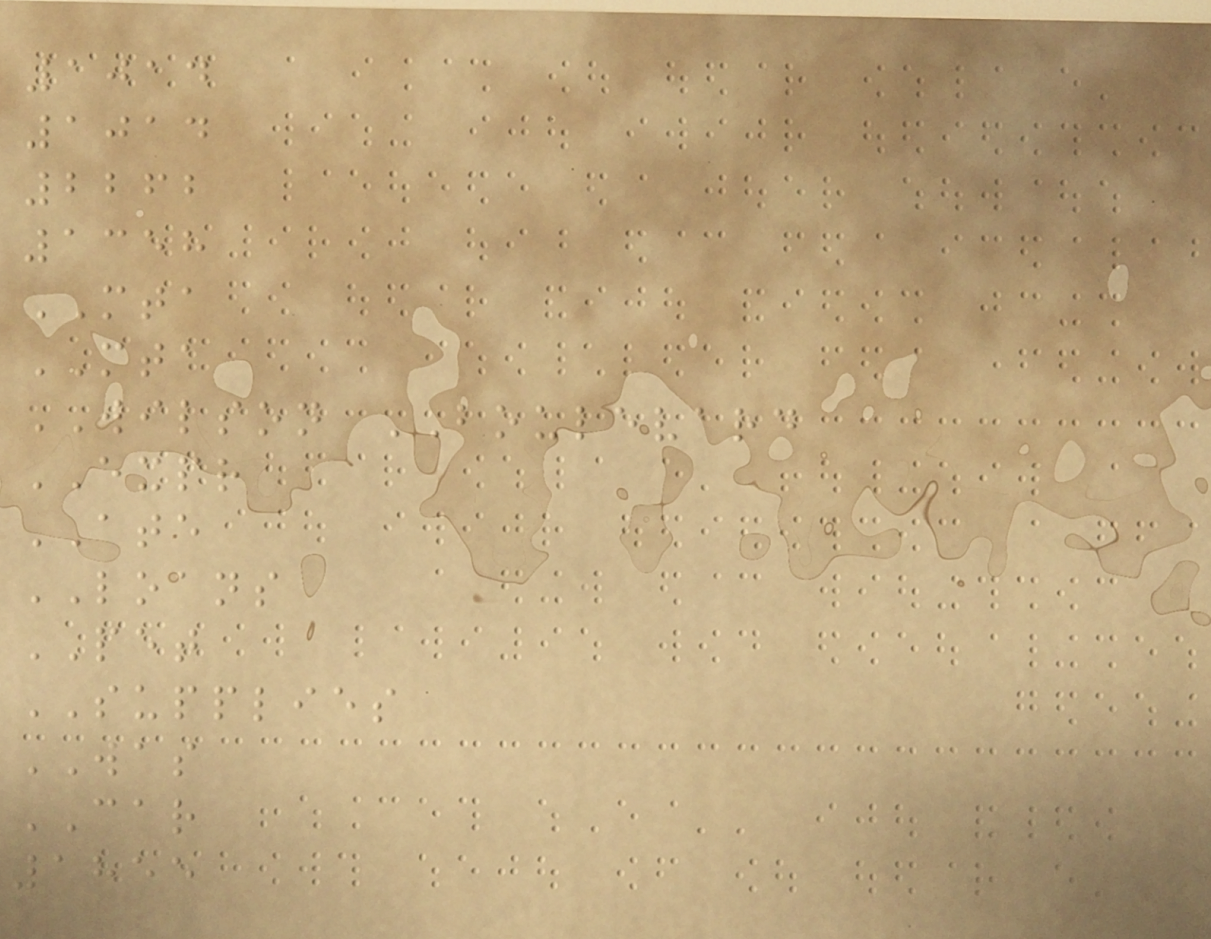1014
1014
2262
1358
MTA
MTA
WILSON BOULEVARD
EXPR
ATE
LOANS
PET
SUPPLIES
WAS
CAR
1855
